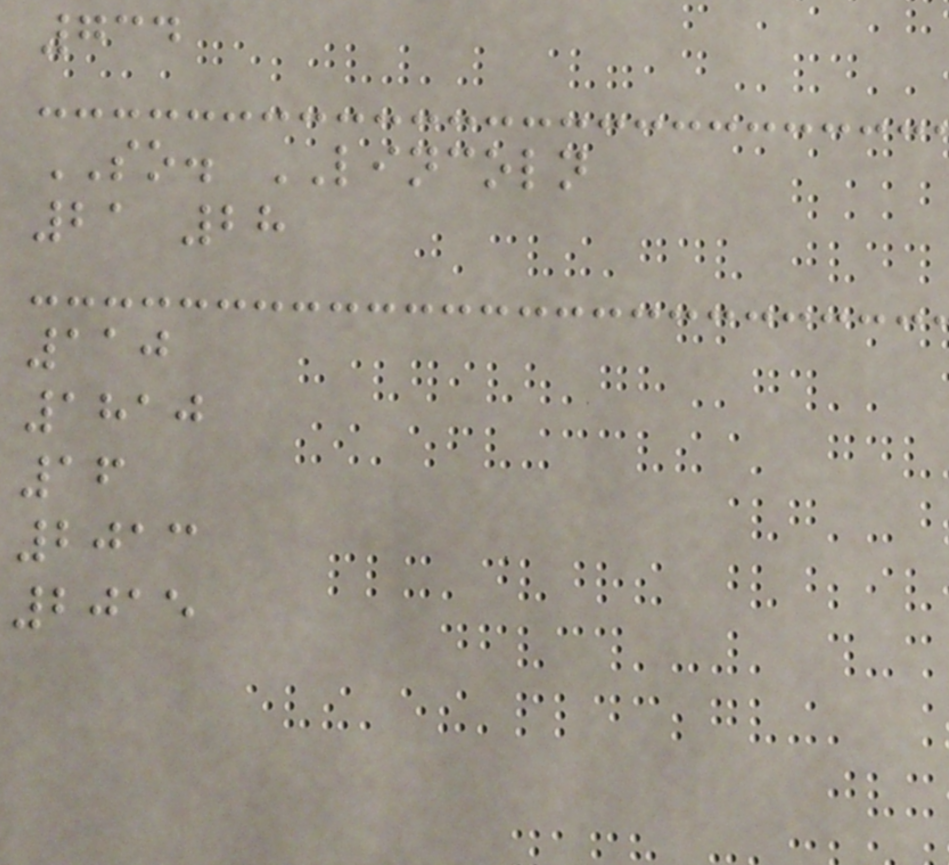734
SO. LINCOLN
21 28
110
1810
16
2013
2015
